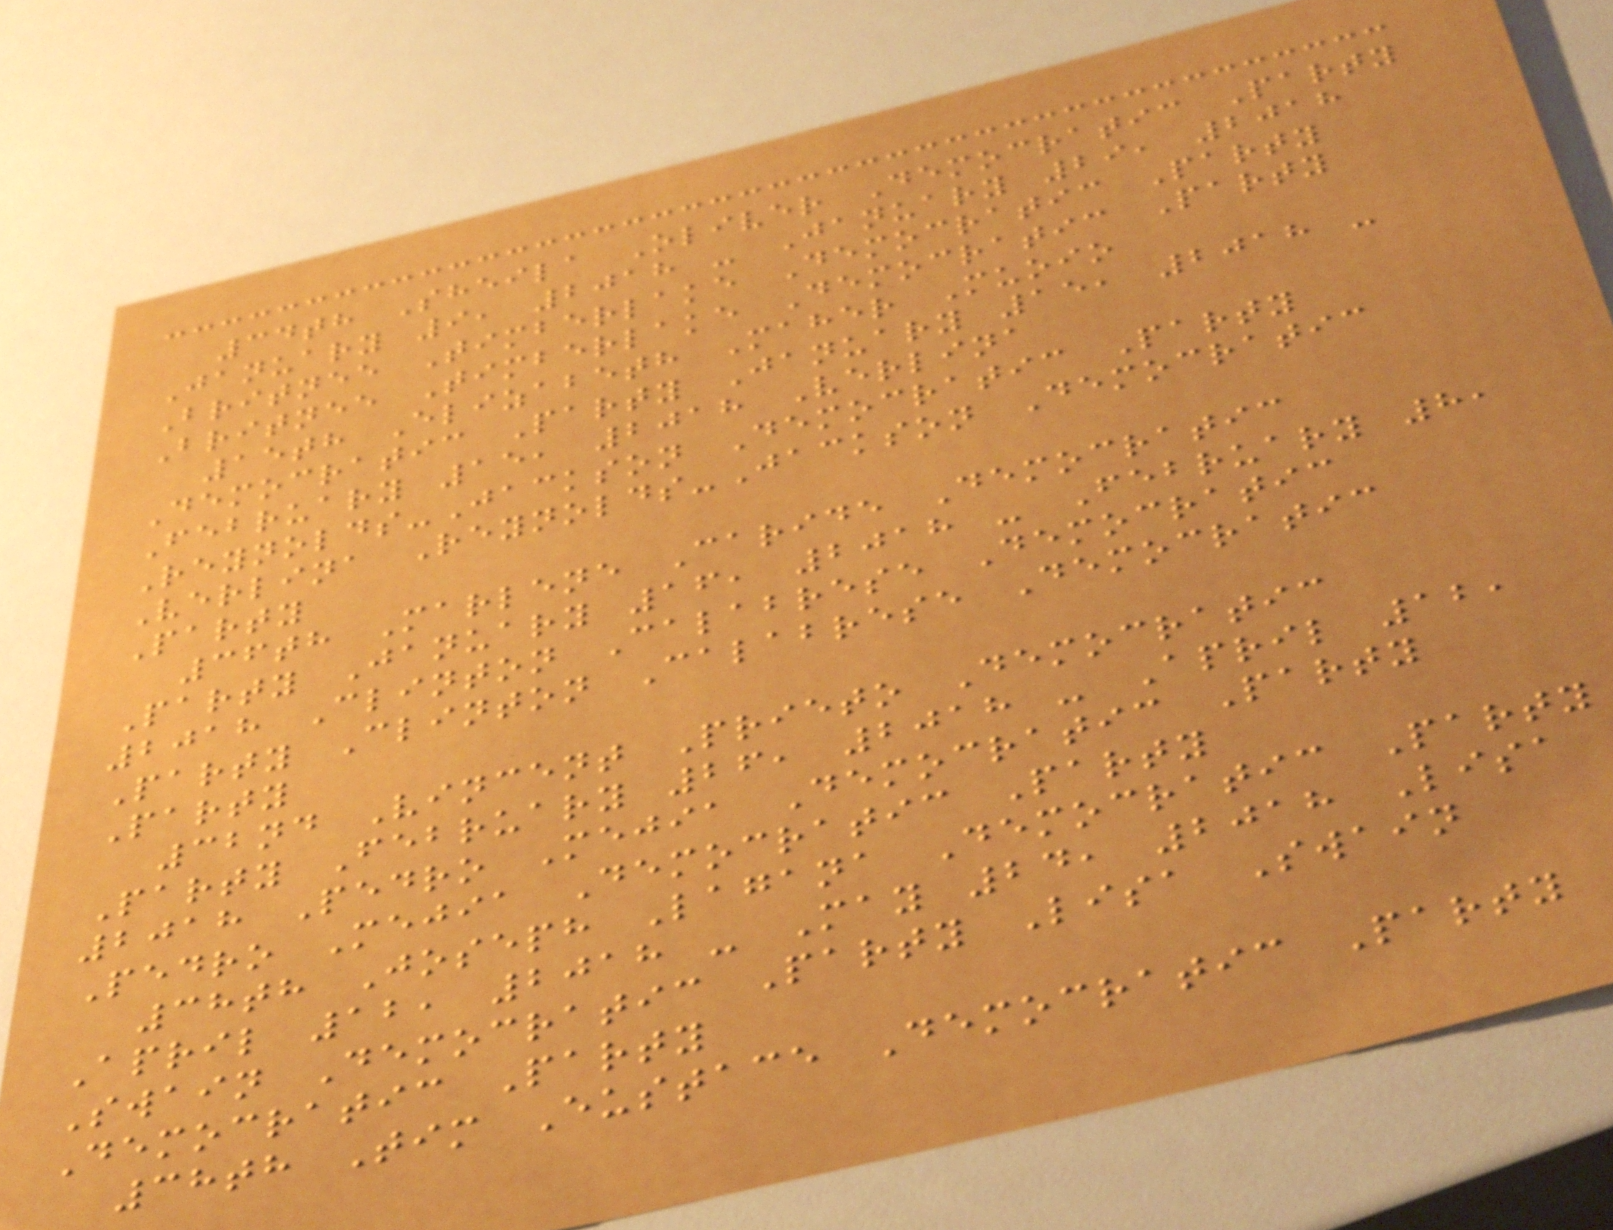34th Sheila Oliver Democratic Party
January 9, 2018 - January 29, 2018
Britnee Timberlake Democratic Party
Britnee Timberlake Democratic Party
15th Elizabeth Maher Muoio
Democratic Party January 15, 2018 -
February 15, 2018 Verlina
Reynolds-Jackson Democratic Party
Verlina Reynolds-Jackson Democratic
Party
36th Marlene Caride Democratic
Party January 16, 2018 - February 8,
2018 Clinton Calabrese Democratic
Party Clinton Calabrese Democratic
Party
32nd Vincent Prieto Democratic
Party February 26, 2018 - April 12,
2018 Pedro Mejia Democratic Party
Pedro Mejia Democratic Party
38th Joseph Lagana Democratic Party
April 12, 2018 - May 24, 2018 Lisa
Swain Democratic Party Lisa Swain
Democratic Party
38th Tim Eustace Democratic Party
